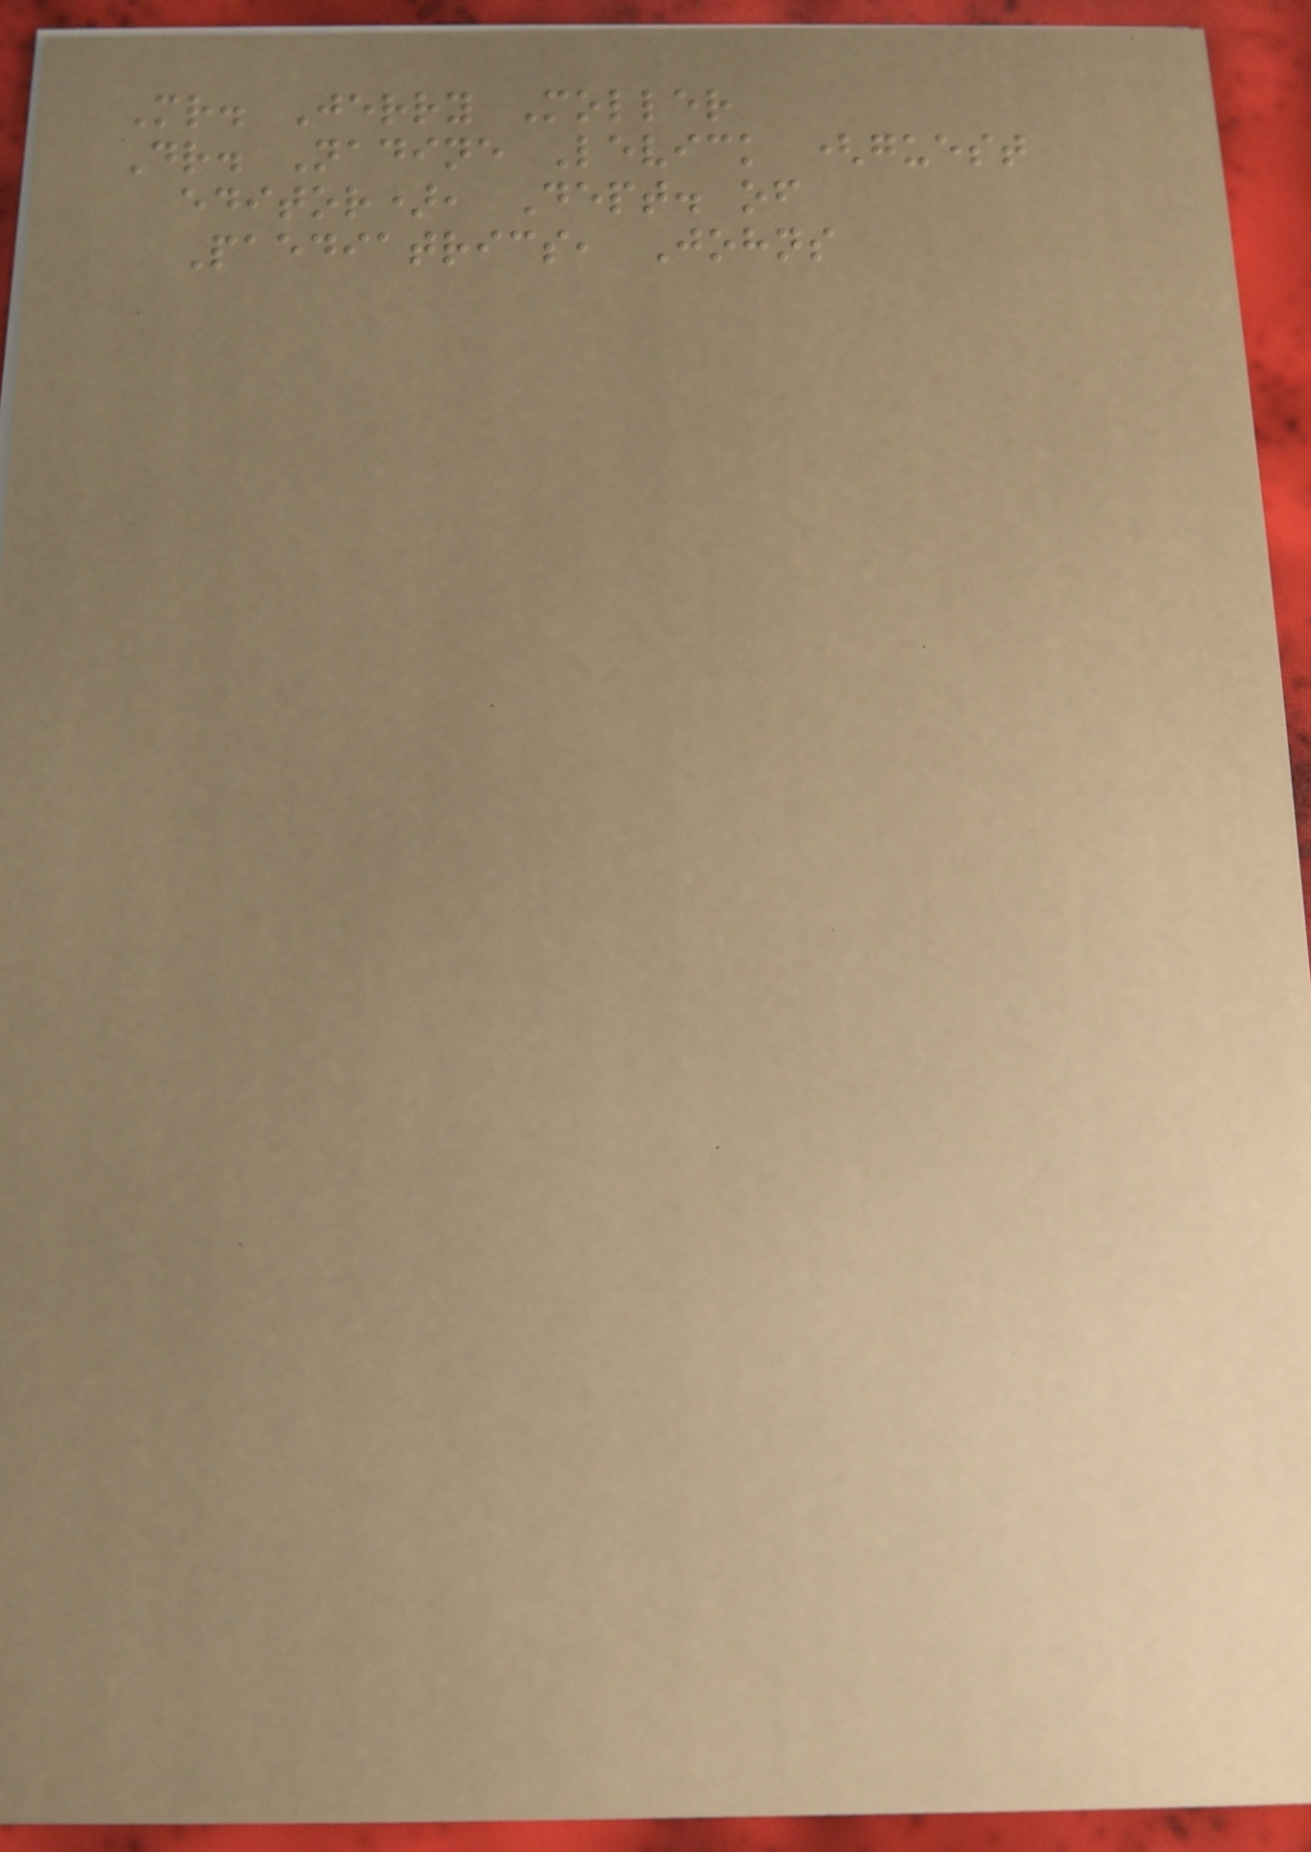Mr. Jerry Moller
Dr. Nadine Levick (guest
editor), Dept. of
Paediatrics, Johns
